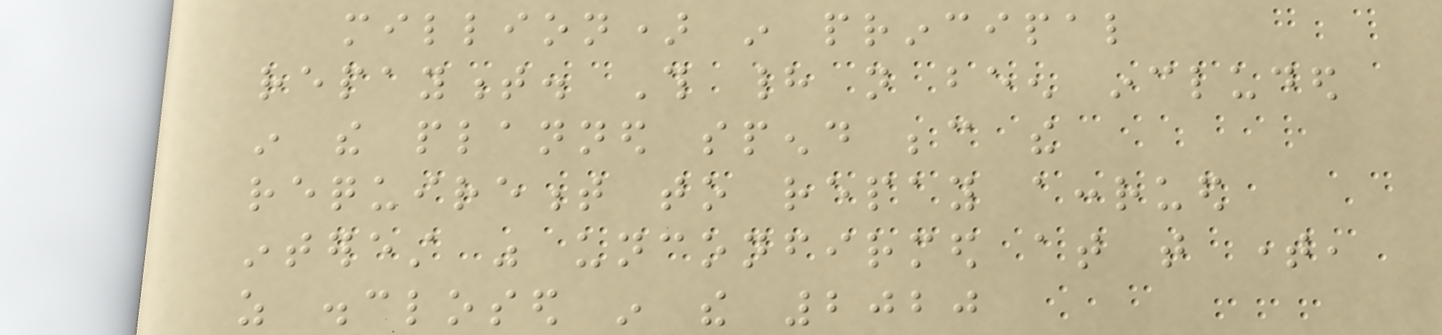million) in principal
repayment. This had not been included
in the planned spend because the
requirement to repay accrued
interest was unconfirmed at that time,
as disclosed in the 2020
